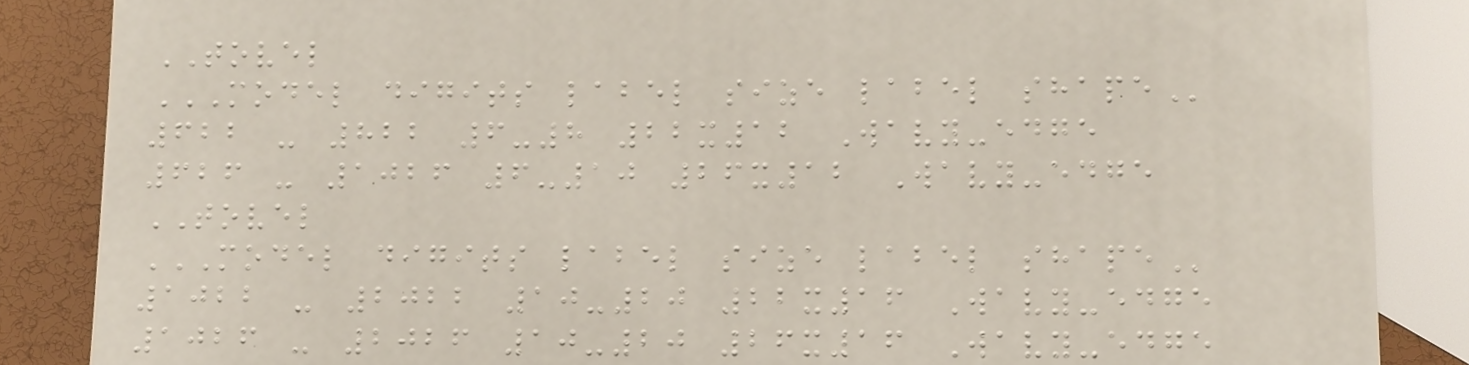TOVEL
MODEL DIGITS LABEL SIZE LABEL SHAPE
622 - 822 6-8 22x12 Wavy-edge
626 - 1026 6-10 26x12 Wavy-edge
TOVEL
MODEL DIGITS LABEL SIZE LABEL SHAPE
1022 - 2022 10-20 22x16 Wavy-edge
1026 - 2026 10-20 26x16 Wavy-edge
